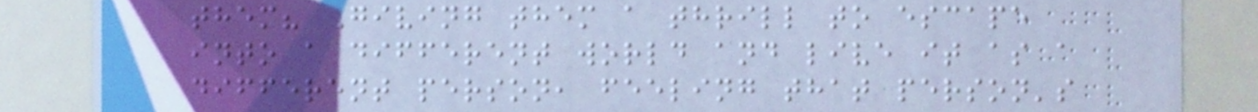them? Giving them a thrill to escape
into a different world and live it as a
different person, feeling that person's
